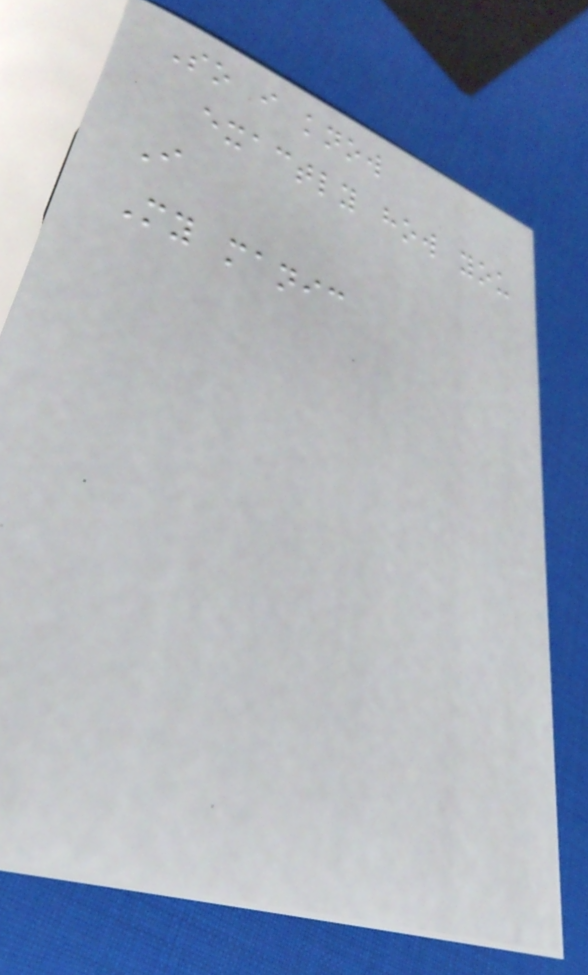So i know
exactly how you
I
My manic
